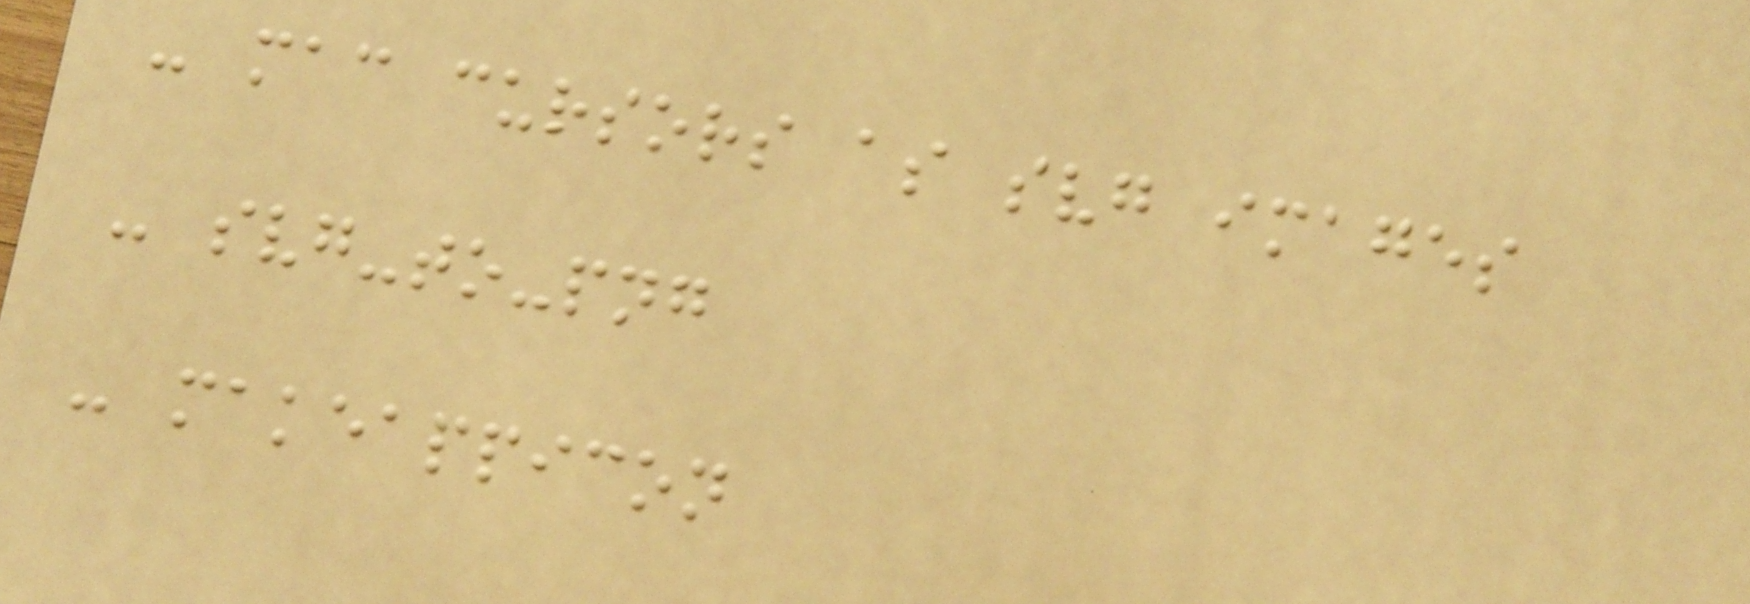- mac cursors as svg images
- svg-to-png
- makeappicon
